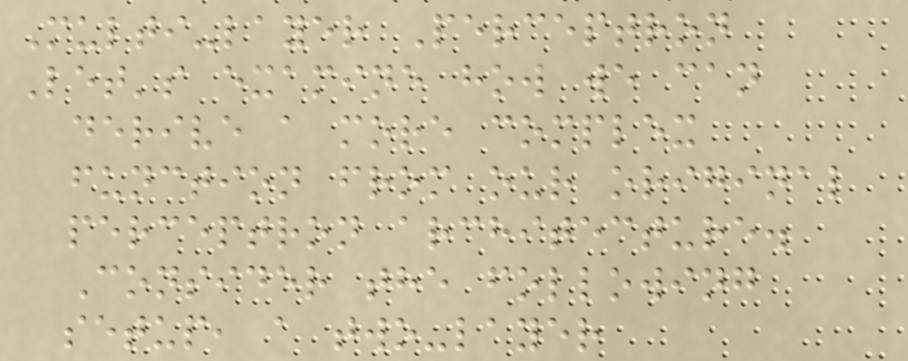Multi-layer Perceptron
Let's examine how we can
derive a more complex
function from our original
perceptron architecture.
Consider the following
setup, a two-layer
